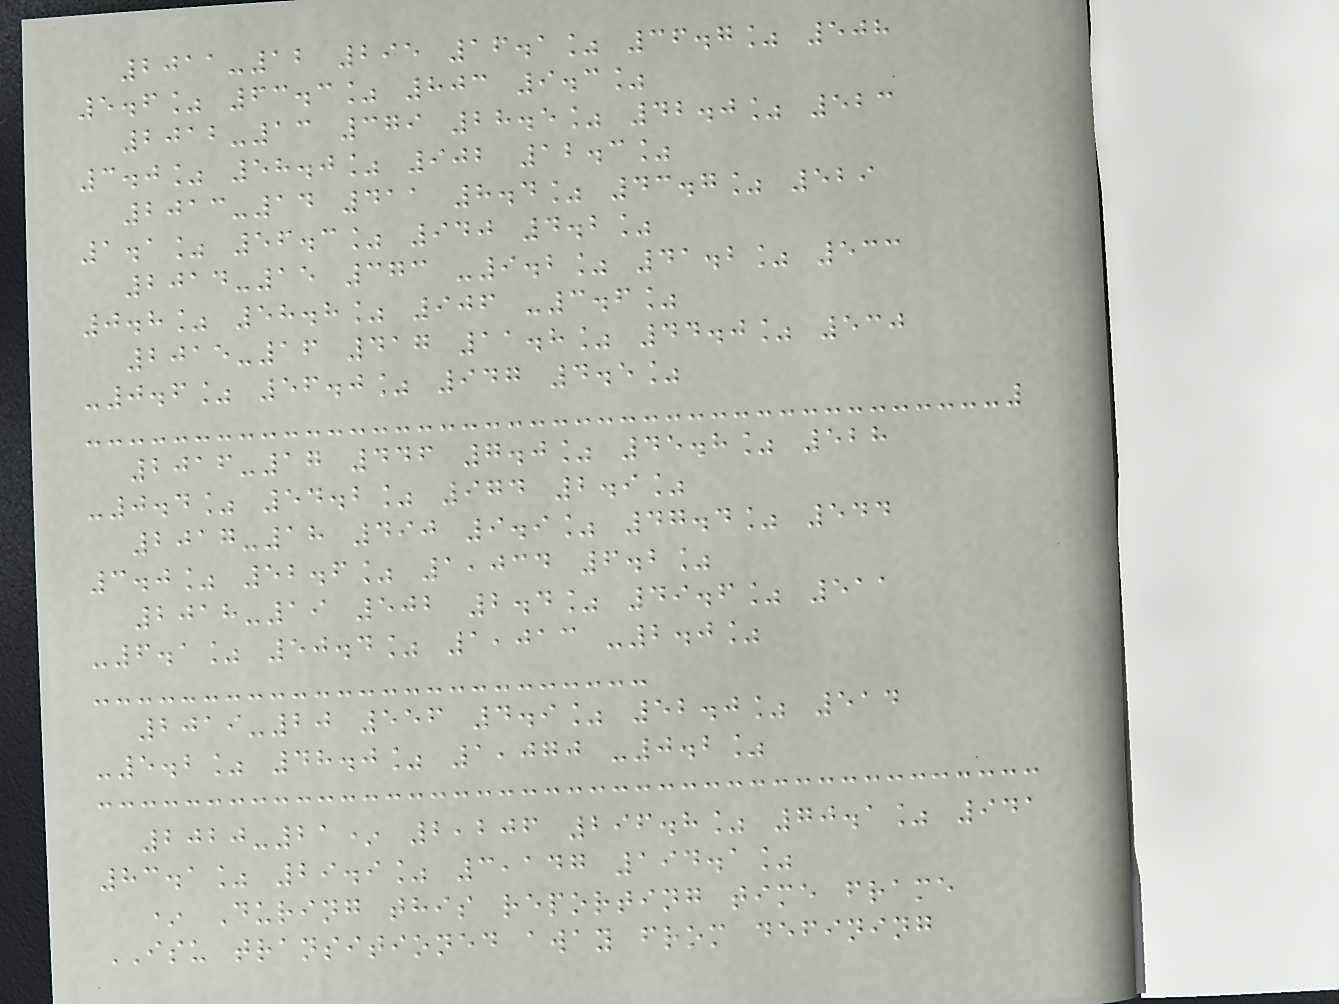2011-12 295 16.1% 36.7% 508
5.6% 63.3% 803 9.3%
2012-13 379 28.5% 42.0% 523
3.0% 58.0% 902 12.3%
2013-14 411 8.4% 43.7% 529
1.1% 56.3% 940 4.2%
2014-15 373 -9.2% 41.2% 533
0.8% 58.8% 906 -3.6%
2015-16 417 11.8% 44.0% 530
-0.6% 56.0% 947 4.5%
2016-17 446 7.0% 45.8% 528
-0.4% 54.2% 974 2.9%
2017-18 490 9.9% 47.4% 544
3.0% 52.6% 1,034 6.2%
2018-19 502 2.4% 49.6% 511
-6.1% 50.4% 1,013 -2.0%
2019-20 556 4.9% 52.0% 514
-5.2% 48.0% 1,070 -0.2%
2020-21* 2,206 296.8% 70.1% 941
83.1% 29.9% 3,147 194.1%
* During this reporting time frame
ISU transitioned away from defining
